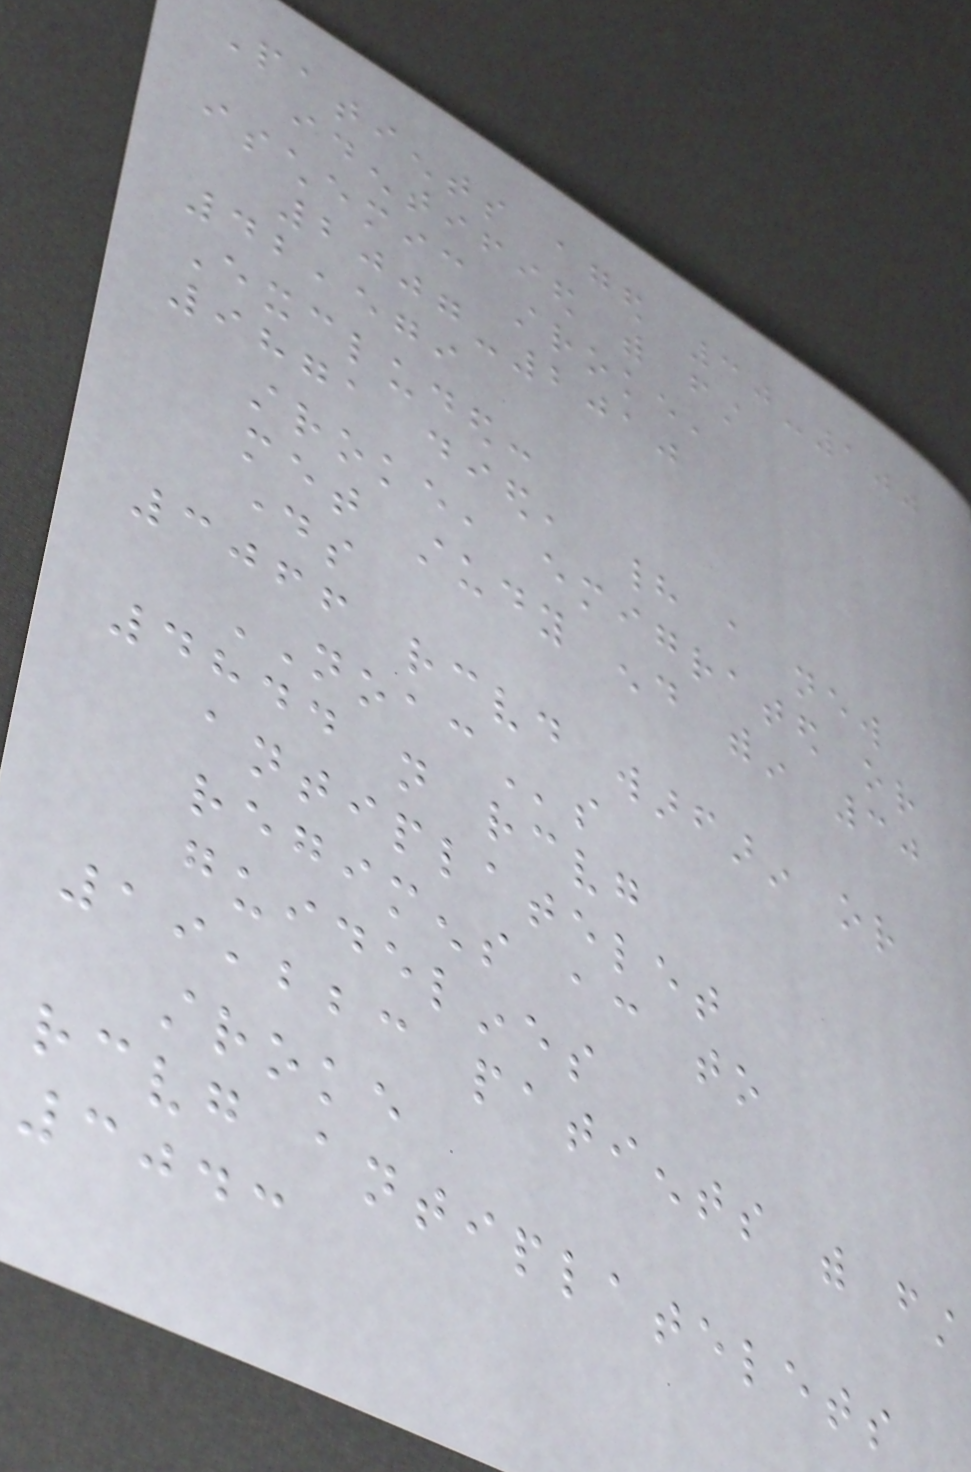Patients aged 30-100
identified with first
ischemic stroke,
2007-2010
42,579
Excluded:
9871 died, had a new
stroke, emigrated or
met study end within 30
days
3066 received warfarin or
NOACs
4844 not receiving
antiplatelet
regimens according to
guidelines
19,223 patients with first
stroke
receiving antiplatelets
3043
